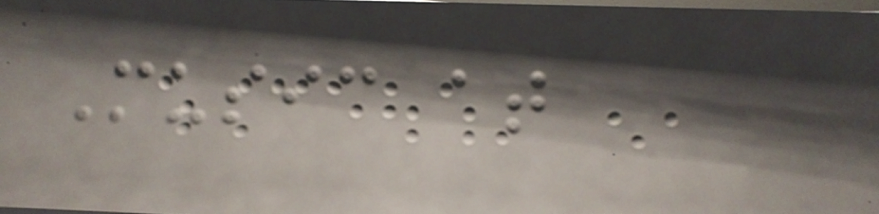Music at
